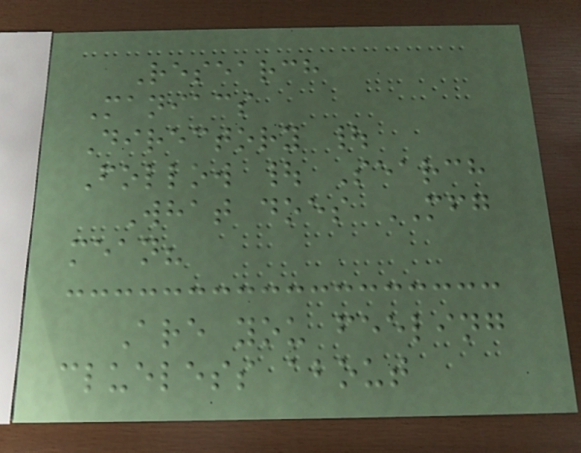Research
Maniacs
Directory |
Follow | Search
What does MFG
mean?
Are you feeling
clueless about
